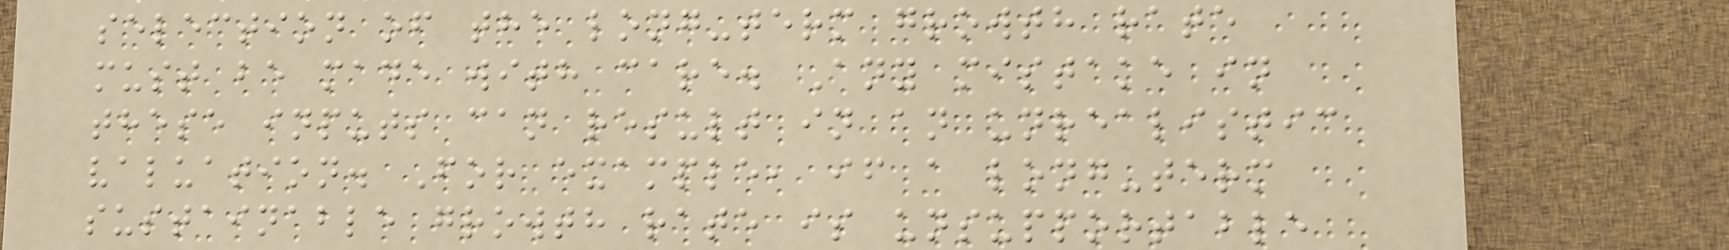selection of the long-term growth rate
must be made with care. Any mistake in
these inputs can result in an unrealistic
valuation. For example, if a long-term
sustainable growth rate is unsupportable
